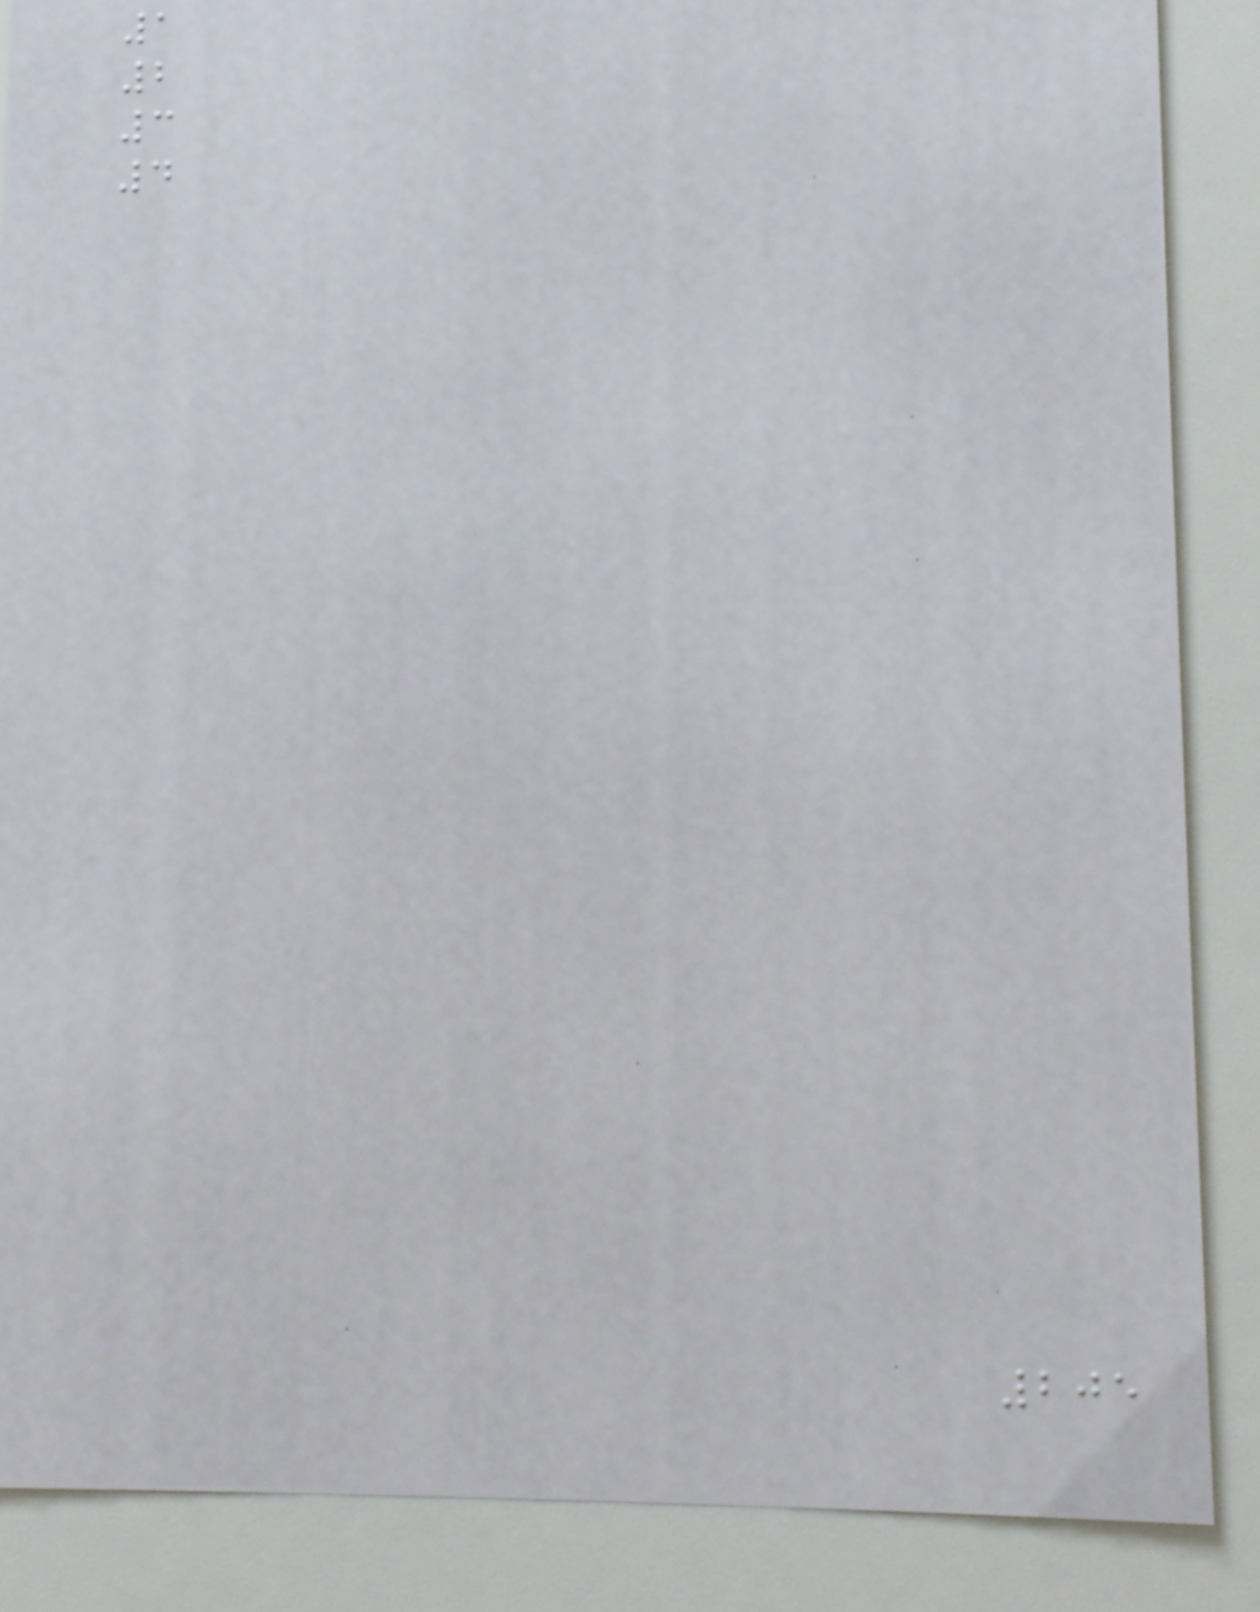1
2
3
4
205
